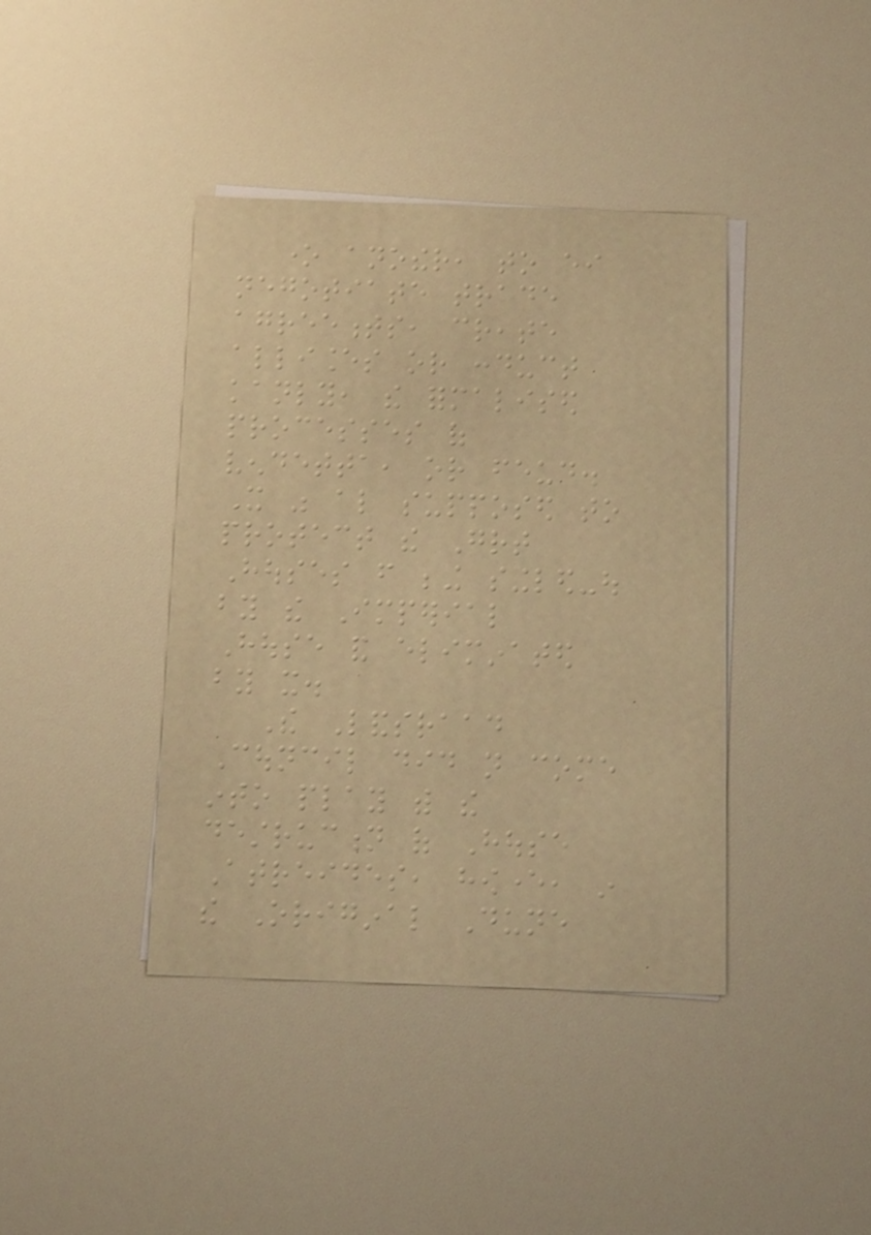one another, to either
negotiate trade
agreements, create
alliances or conduct
kanly, the formalised
processes of
vendetta, or feud.
It was also supposed to
protect the Great
Houses from being singled-out
by the Imperial
House and eliminated
by it.
The Landsraad
Council did not come
into play with the
destruction of House
Atreides, however, in
the Original Dune
